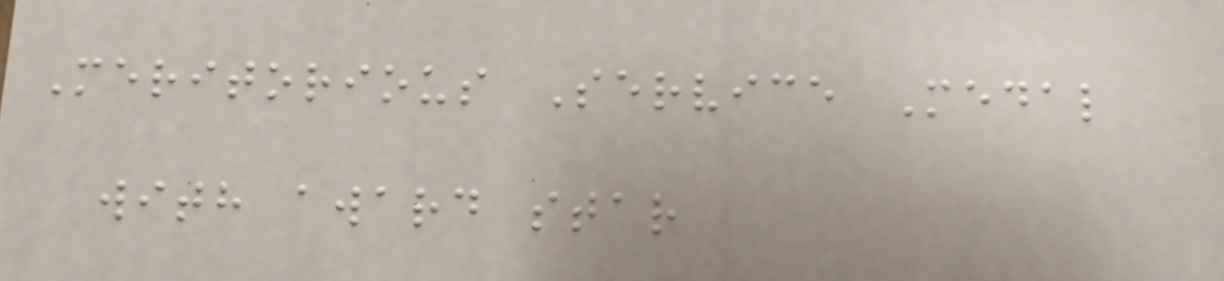Meritorious Service Medal
with award star
